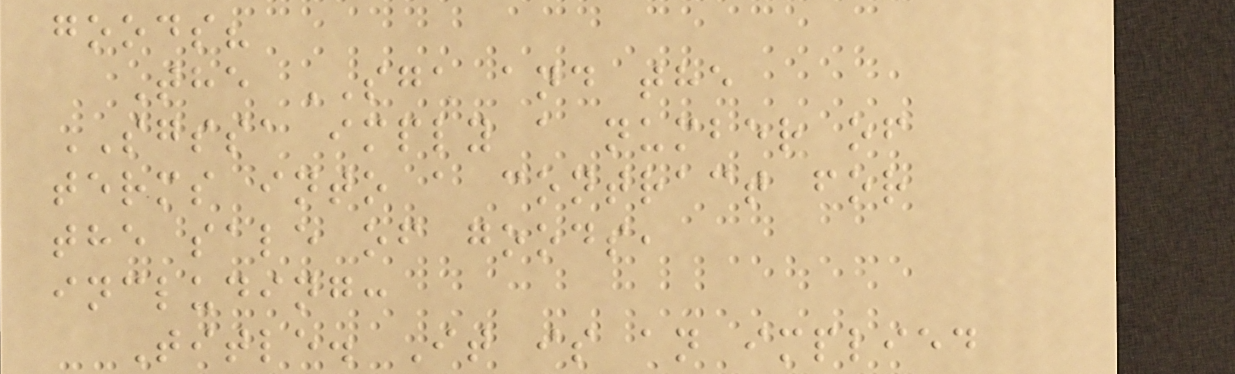goods?
The SGA and the
SGSSA imply a number of
terms into a contract for
the sale of goods,
including:
Title. It is an implied
